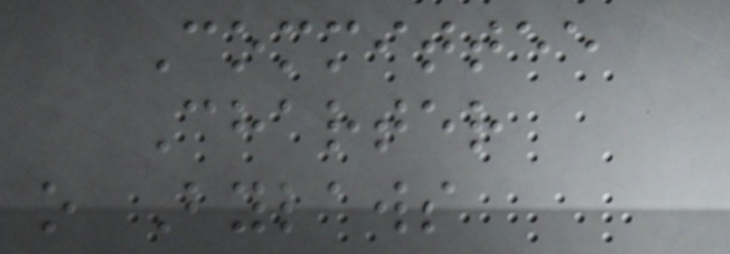Committee
Charter
o Bylaws
